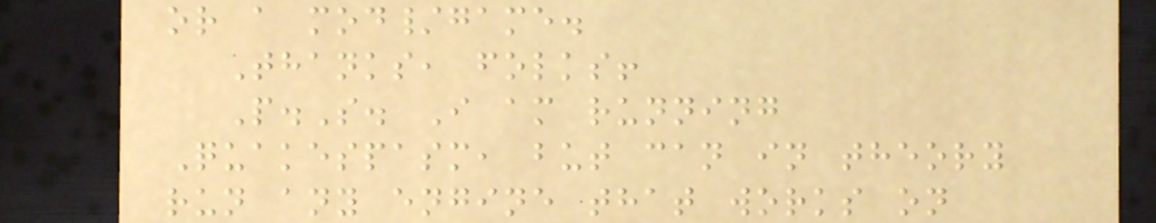or a mod/game.
Thanks, folks!
P.S. I am running
Quakespasm, but can in theory
run any engine that works on
